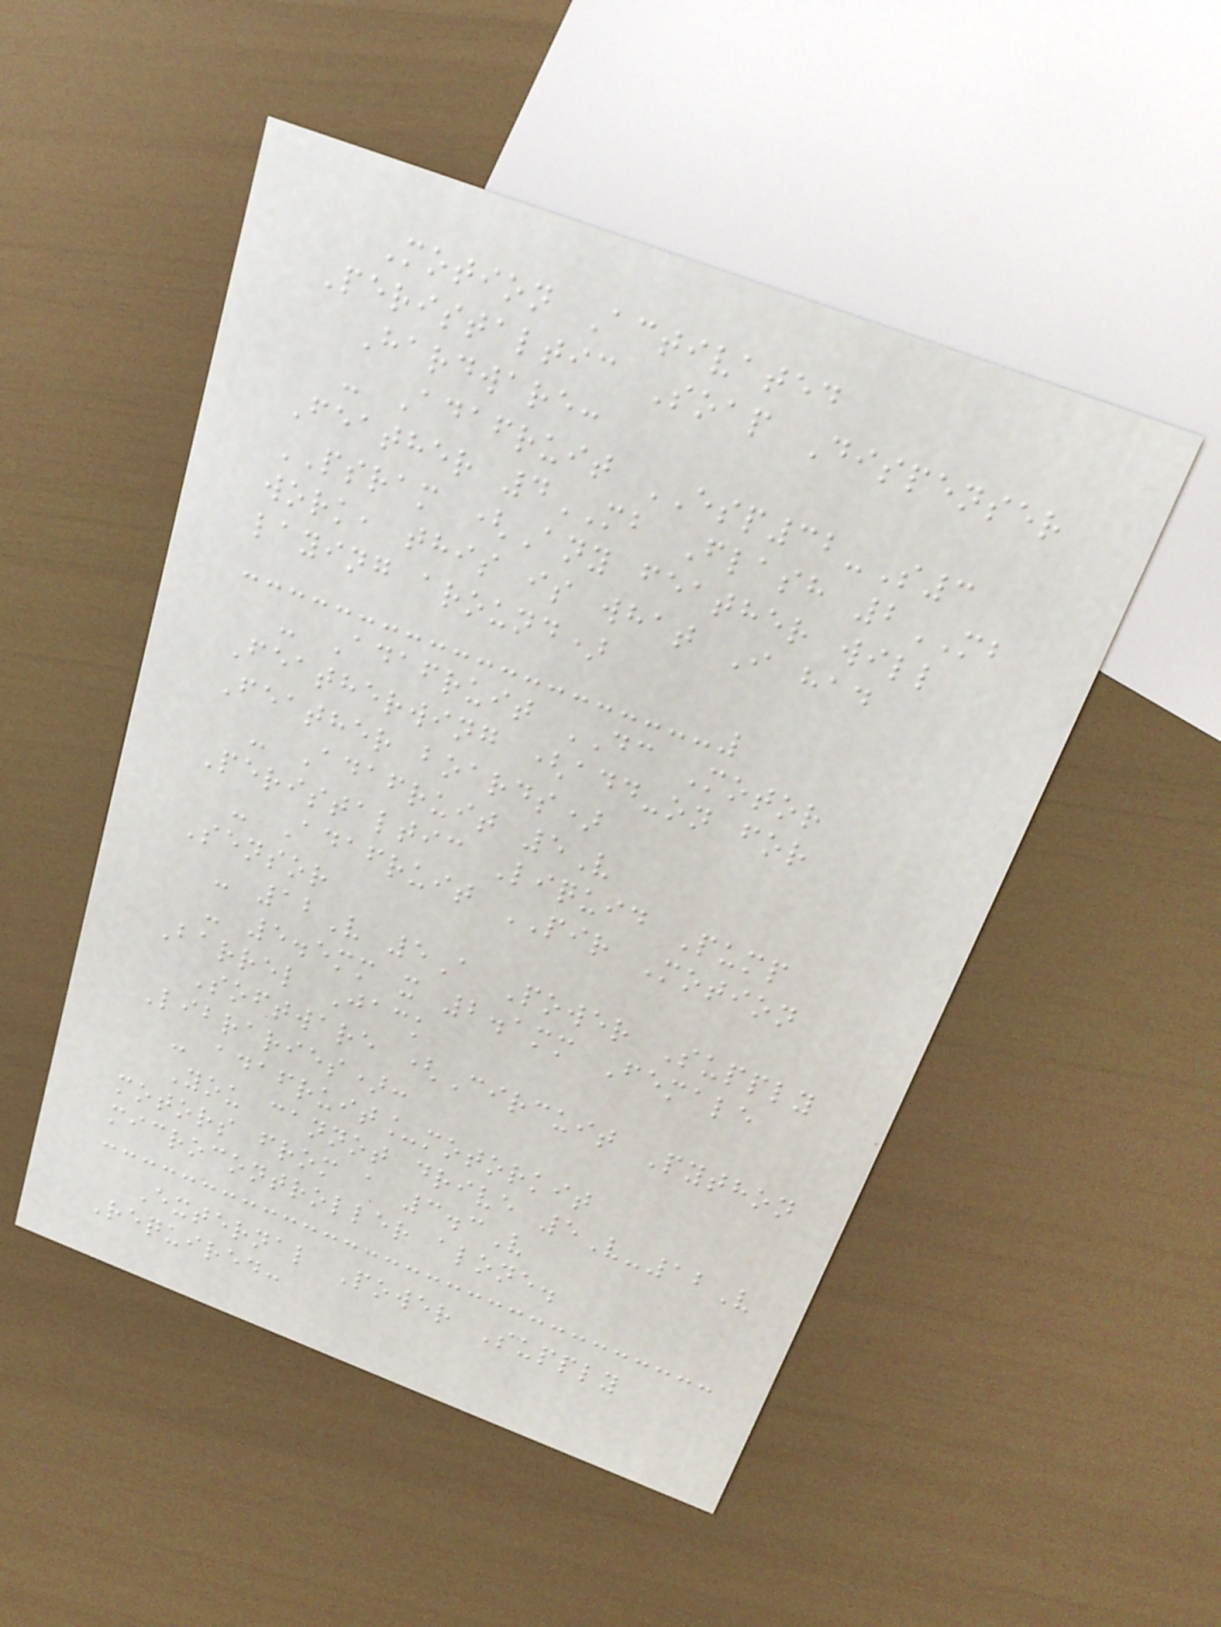Motion Activated
Peristaltic Soap Dispenser
Hardware:
- Adafruit ESP32-S3
Feather 4MB Flash 2MB
PSRAM (Any feather will
work, this is what I had
laying around)
- Adafruit DC Motor
Featherwing (add-on for
Feather boards)
- Adafruit 5V
Peristaltic Liquid Pump
- Adafruit PIR Motion
Sensor
- 12V 5A Power Supply
- 5.5mm x 2.1mm Female
Barrel Jack
Software (Circuit Python
Libraries):
- adafruit_motorkit
You cannot drive 5V-12V
motors from a 3.3V
microcontroller alone.
External Power Supply
Required:
